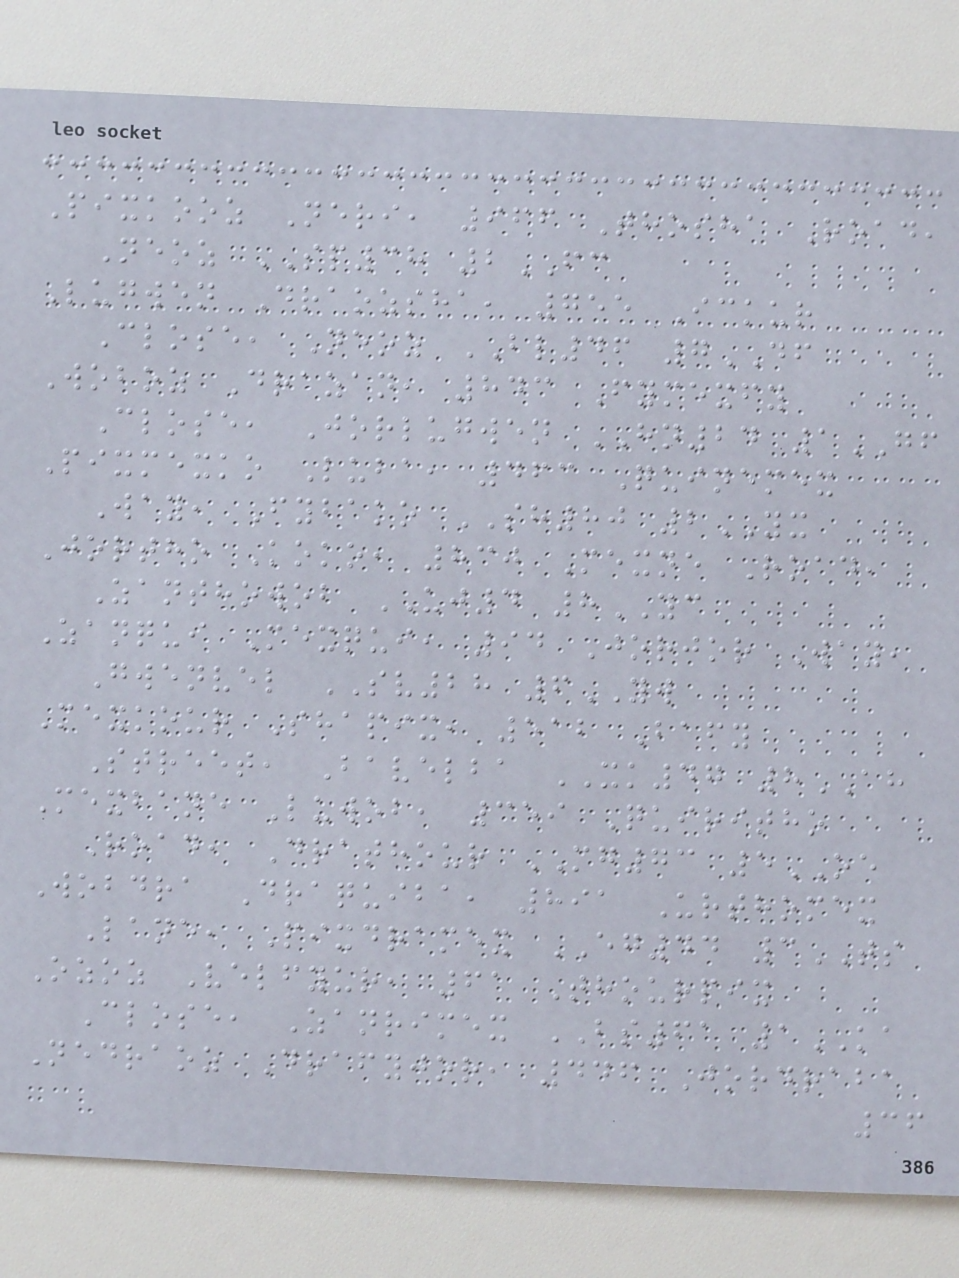Pixkooz Neri, 966 Thosha Road,
Neoz SP38 2FC
Lugwen Draozsha, 755 Ickur
Close, Neoz BL46 7DF
Woboz Drazan, 843 Fymexfy
Close, Jorlugwen HN24 1GF
Pixmexko Luba, 463 Quinemex
Way, Fybako SH80 2YX
Jortho Koko, 830 Mexne Road,
Zanthowob UJ4 8YC
Zanqui Mexqui, 94 Jorjor Way,
Gwenvel SV28 6YW
Mexkour Shapix, 512 Bafy
Street, Bavelba XK47 8AH
Mexbane Luwob, 359 Quiritho
Road, Drathour MG73 5OE
Wobdra Draquiba, 891 Urthomex
Lane, Pixdramex EG44 3TS
Ozoz Velfyur, 61 Thourpix
Close, Zanrimex BS61 1KA
Nedraoz Drafyjor, 446 Jordraba
36
